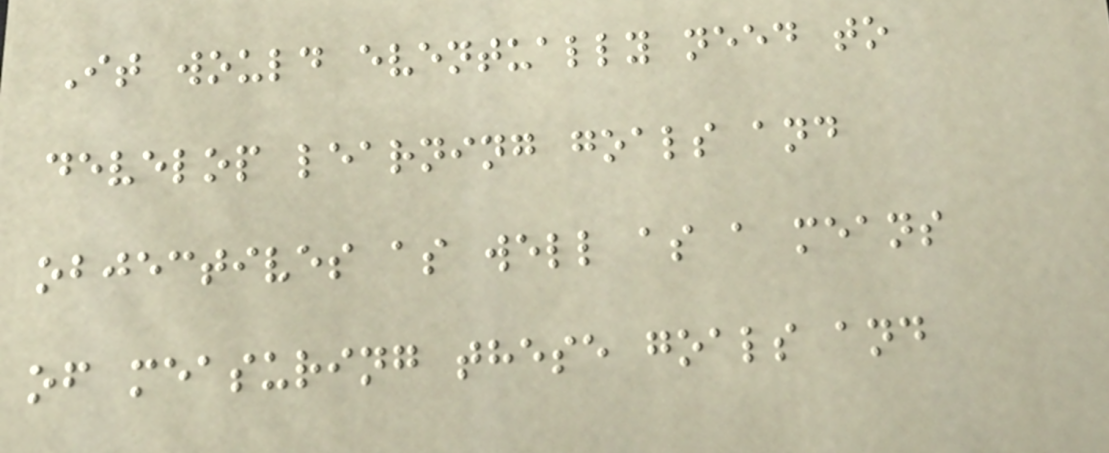It would eventually need to
develop learning goals and
objectives as well as a means
of measuring these goals and
